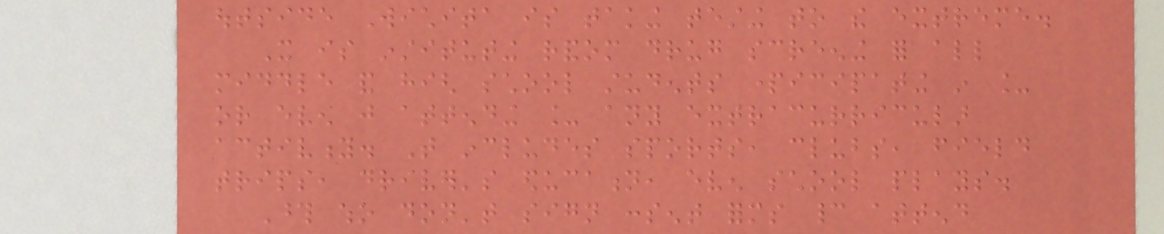outside Wichita is taking testing to the extreme.
It is instituting random drug screening for all
middle and high school students participating in _
or even just attending _ any extracurricular
activity. That includes sports, clubs, field
trips, driver's education, even school plays.
Those who don't sign consent forms cannot attend
